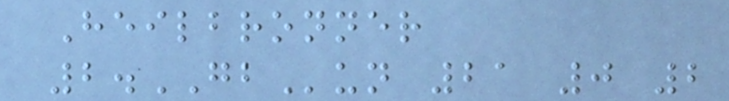Heilbronner
2.GBun 21 0 2
